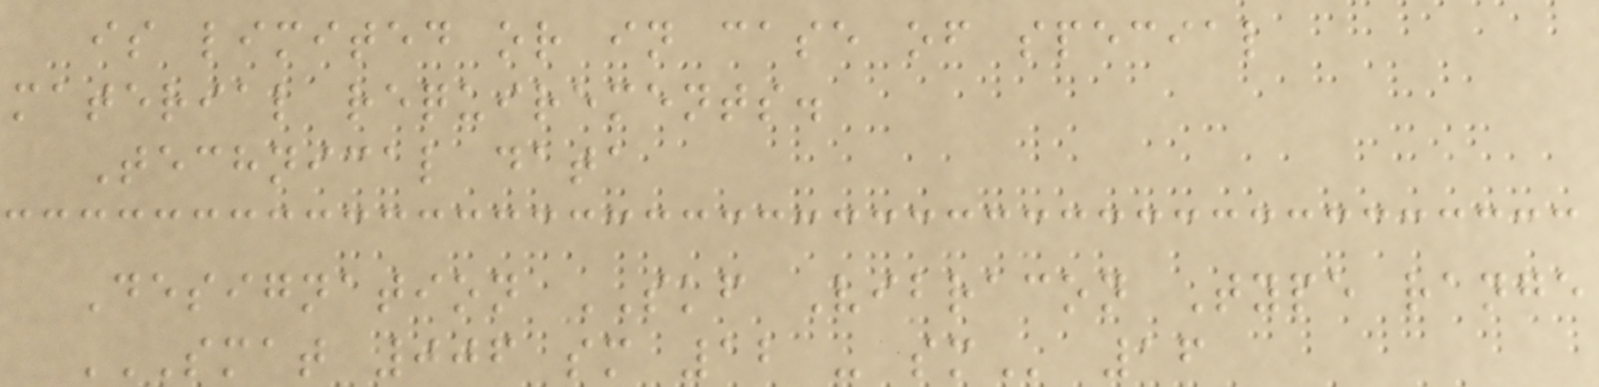is limited or in case of special
material requirements.
Technical data
Designation SKF Vibracon Type range
SMAT 006 SM 12 - SM 16
